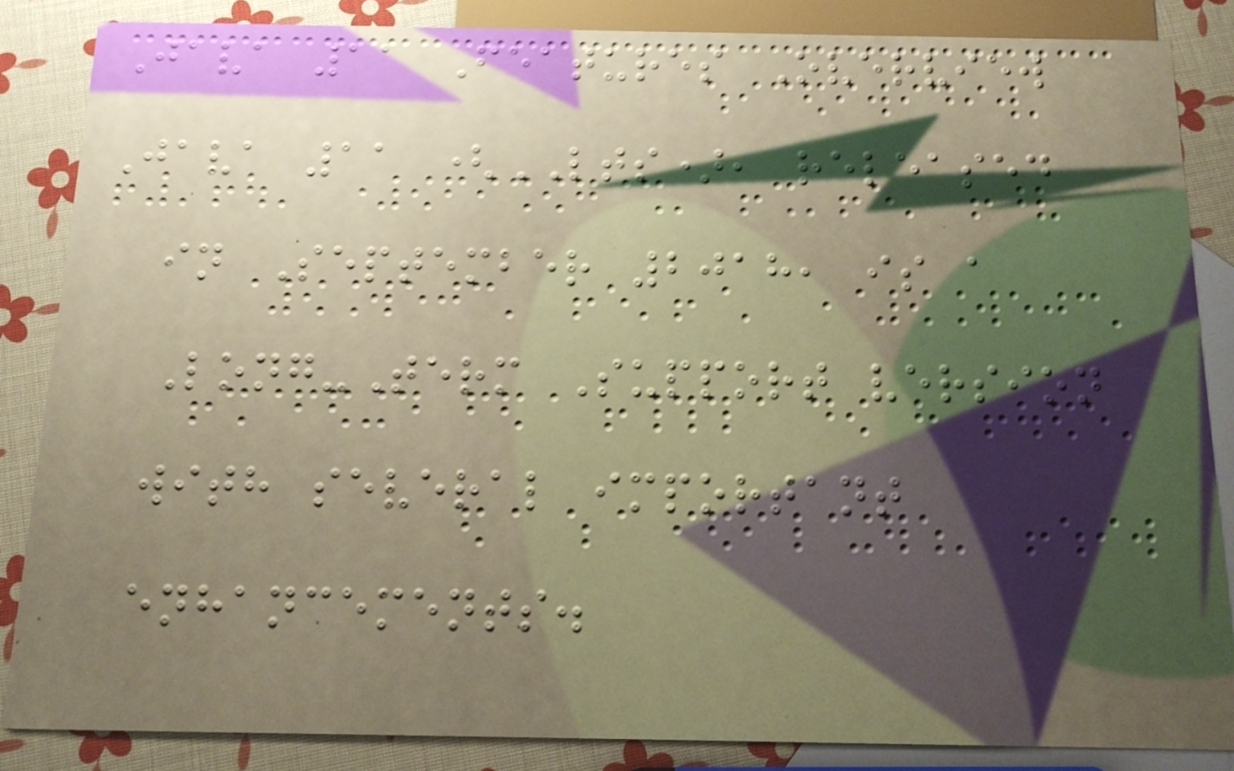Java 11 Features Overview
Java 11 (LTS), released
in September 2018, is a
Long-Term Support version
with several important
enhancements.
